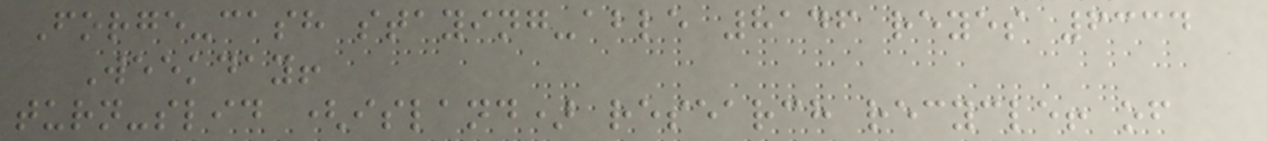Forge-cash staying-able 8146 reyes 6334
Weekday!
turn-slid (island) research recycle! of
